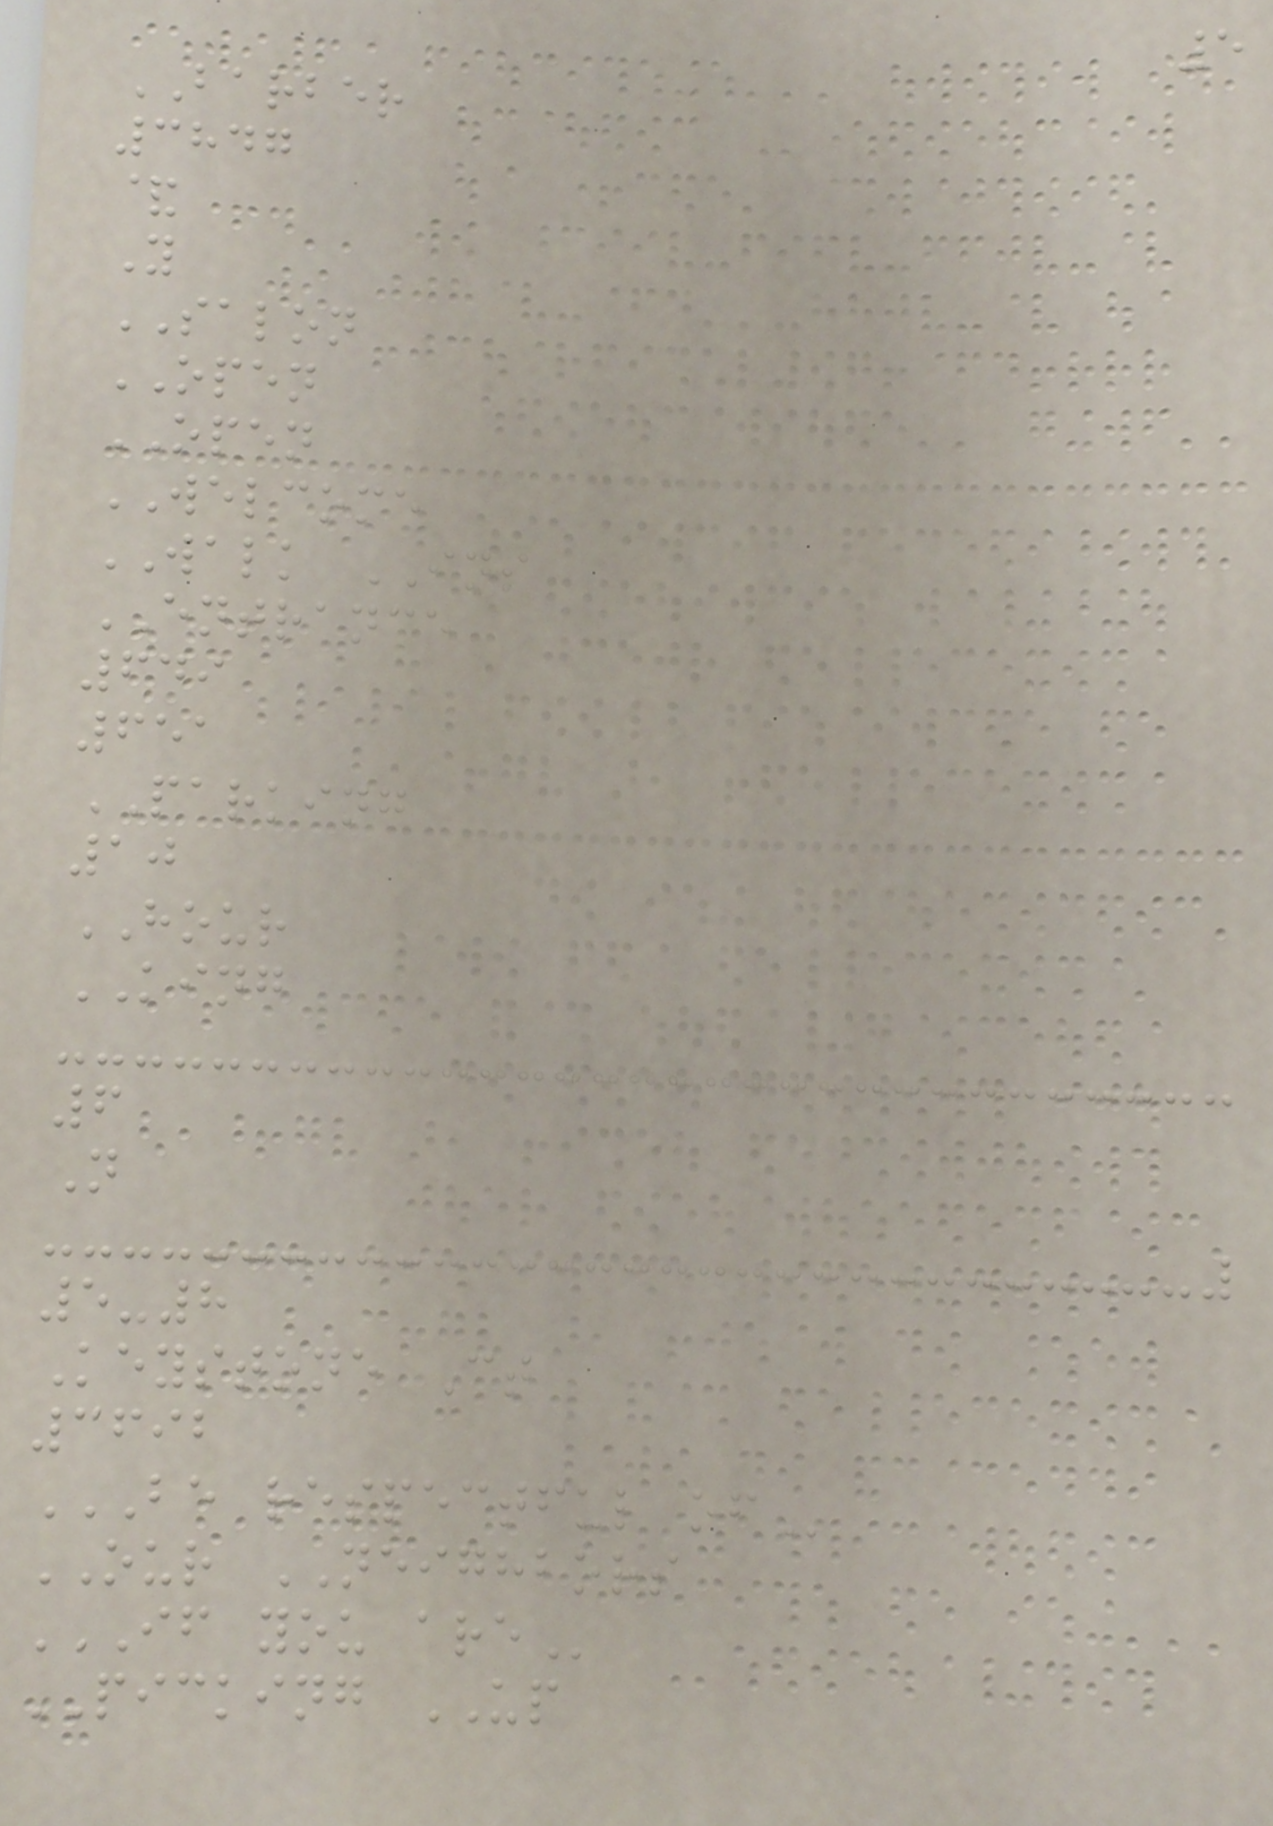5
BARBER
3847
&
Y
SALON
OPEN
OPEN
WELCOME
WALK INS
ENTRANCE
649
651
PARKING
10
HOUR
KING
6
N
5-8
Keystone Ct
3692
BE RESPECTFUL OF
OUR NEIGHBORS
IF YOU ARE
PICKING UP
